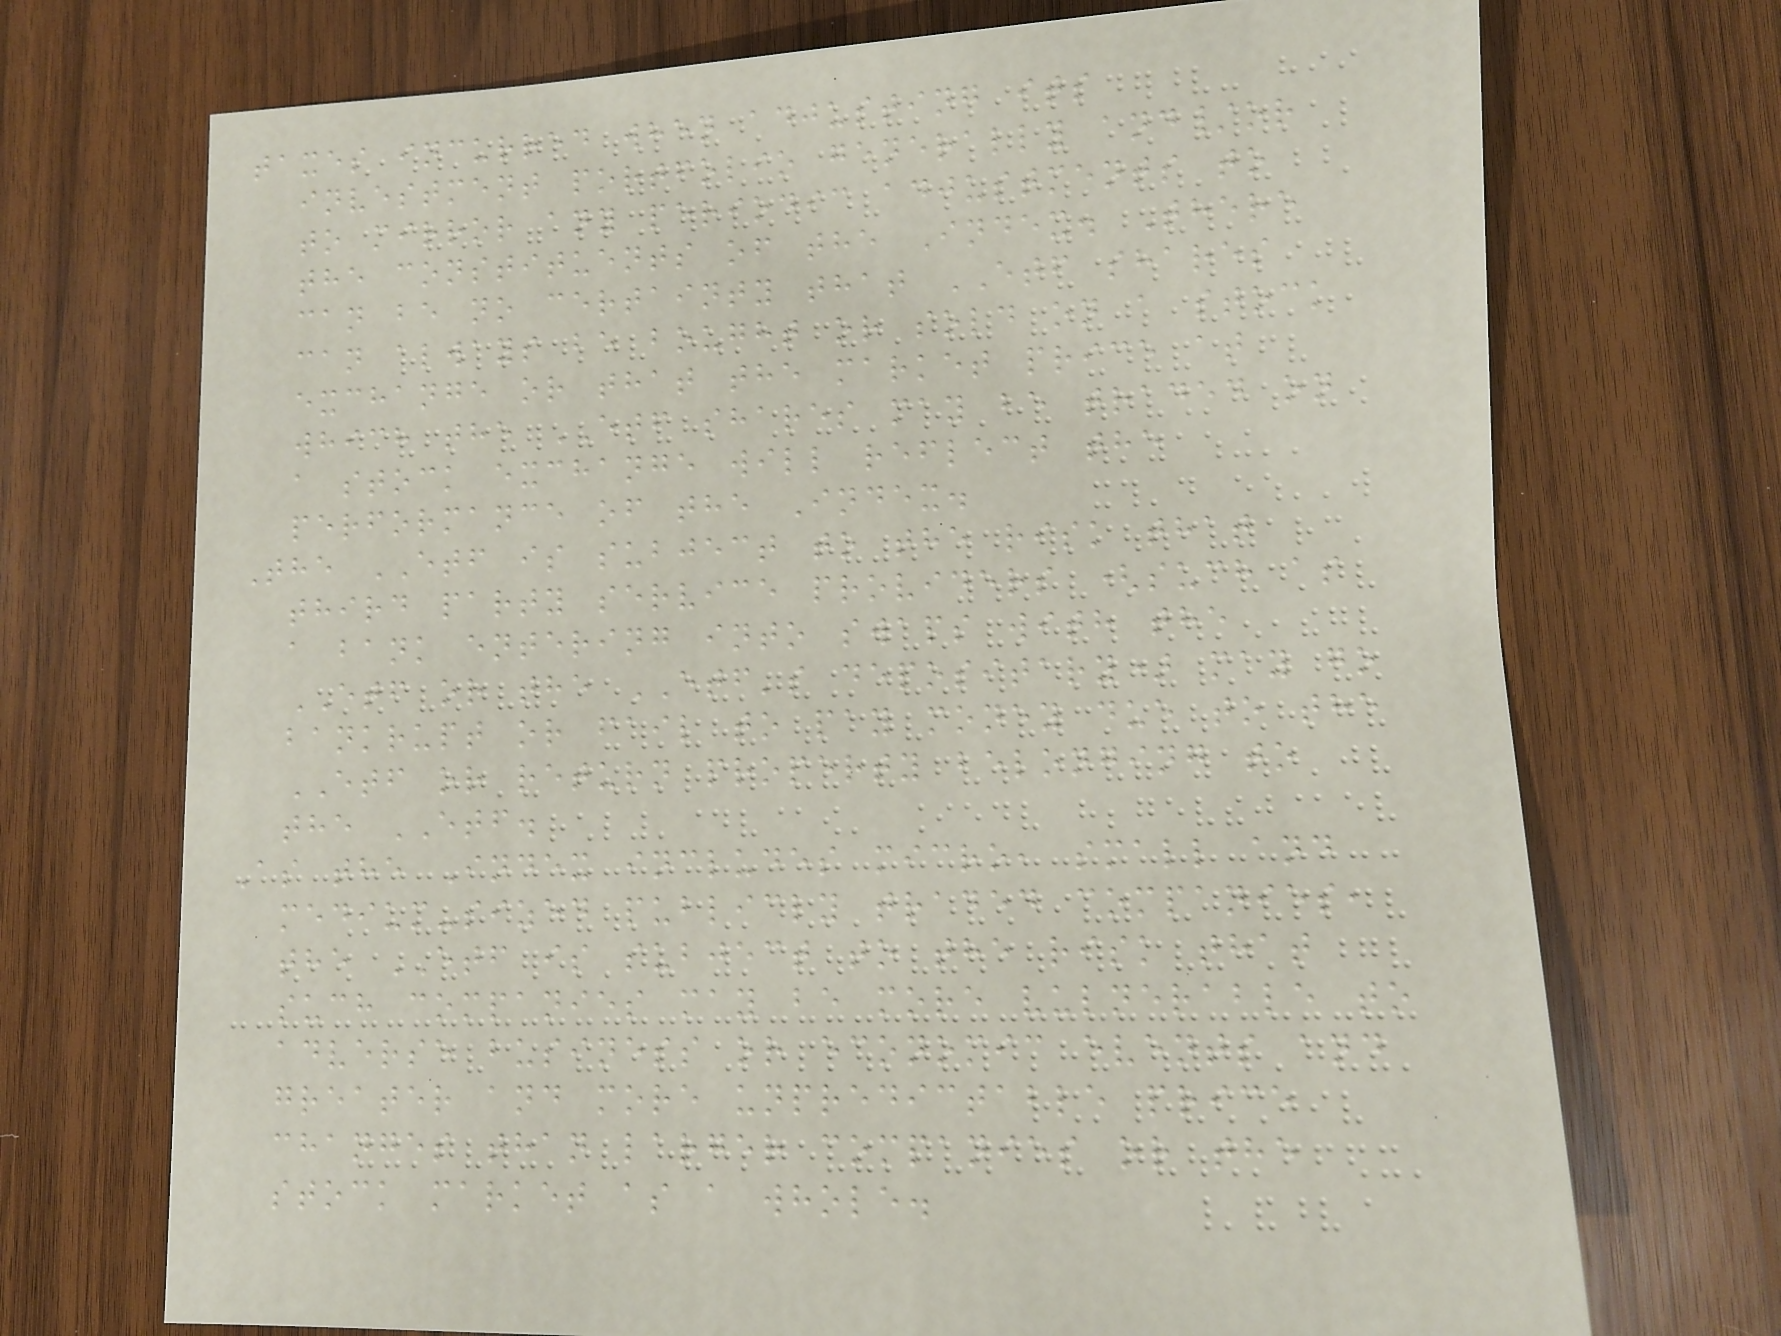taxes incurred when adjusting its
investment portfolio generally and/or
to mirror any periodic adjustments to
the constituents of the Index. There
can be no certainty that ETF shares
can always be bought or sold on a stock
exchange or that the market price at
which the ETF shares may be traded on
a stock exchange will reflect the
performance of the Index.
The ETF is subject to the risk that
third party service providers (such as
a bank entering into swaps with the
ETF or the ETF's depositary) may go
bankrupt or fail to pay money due to the
ETF or return property belonging to
the ETF.
As the Index includes micro, small and
medium-sized publicly traded companies,
the ETF is subject to the risk that
such companies may be more vulnerable to
adverse business or economic events and
greater and more unpredictable price
changes than larger companies or the
stock market as a whole.
